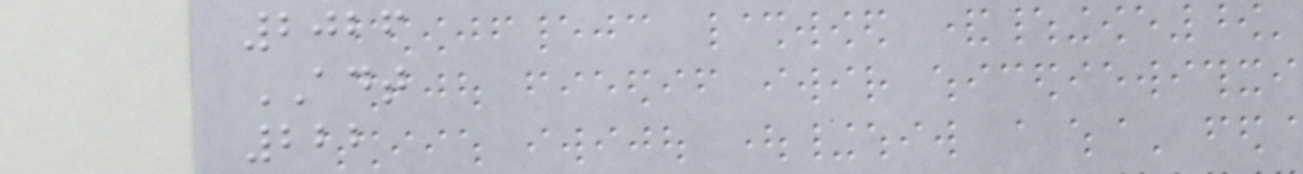2026
ADT
222
